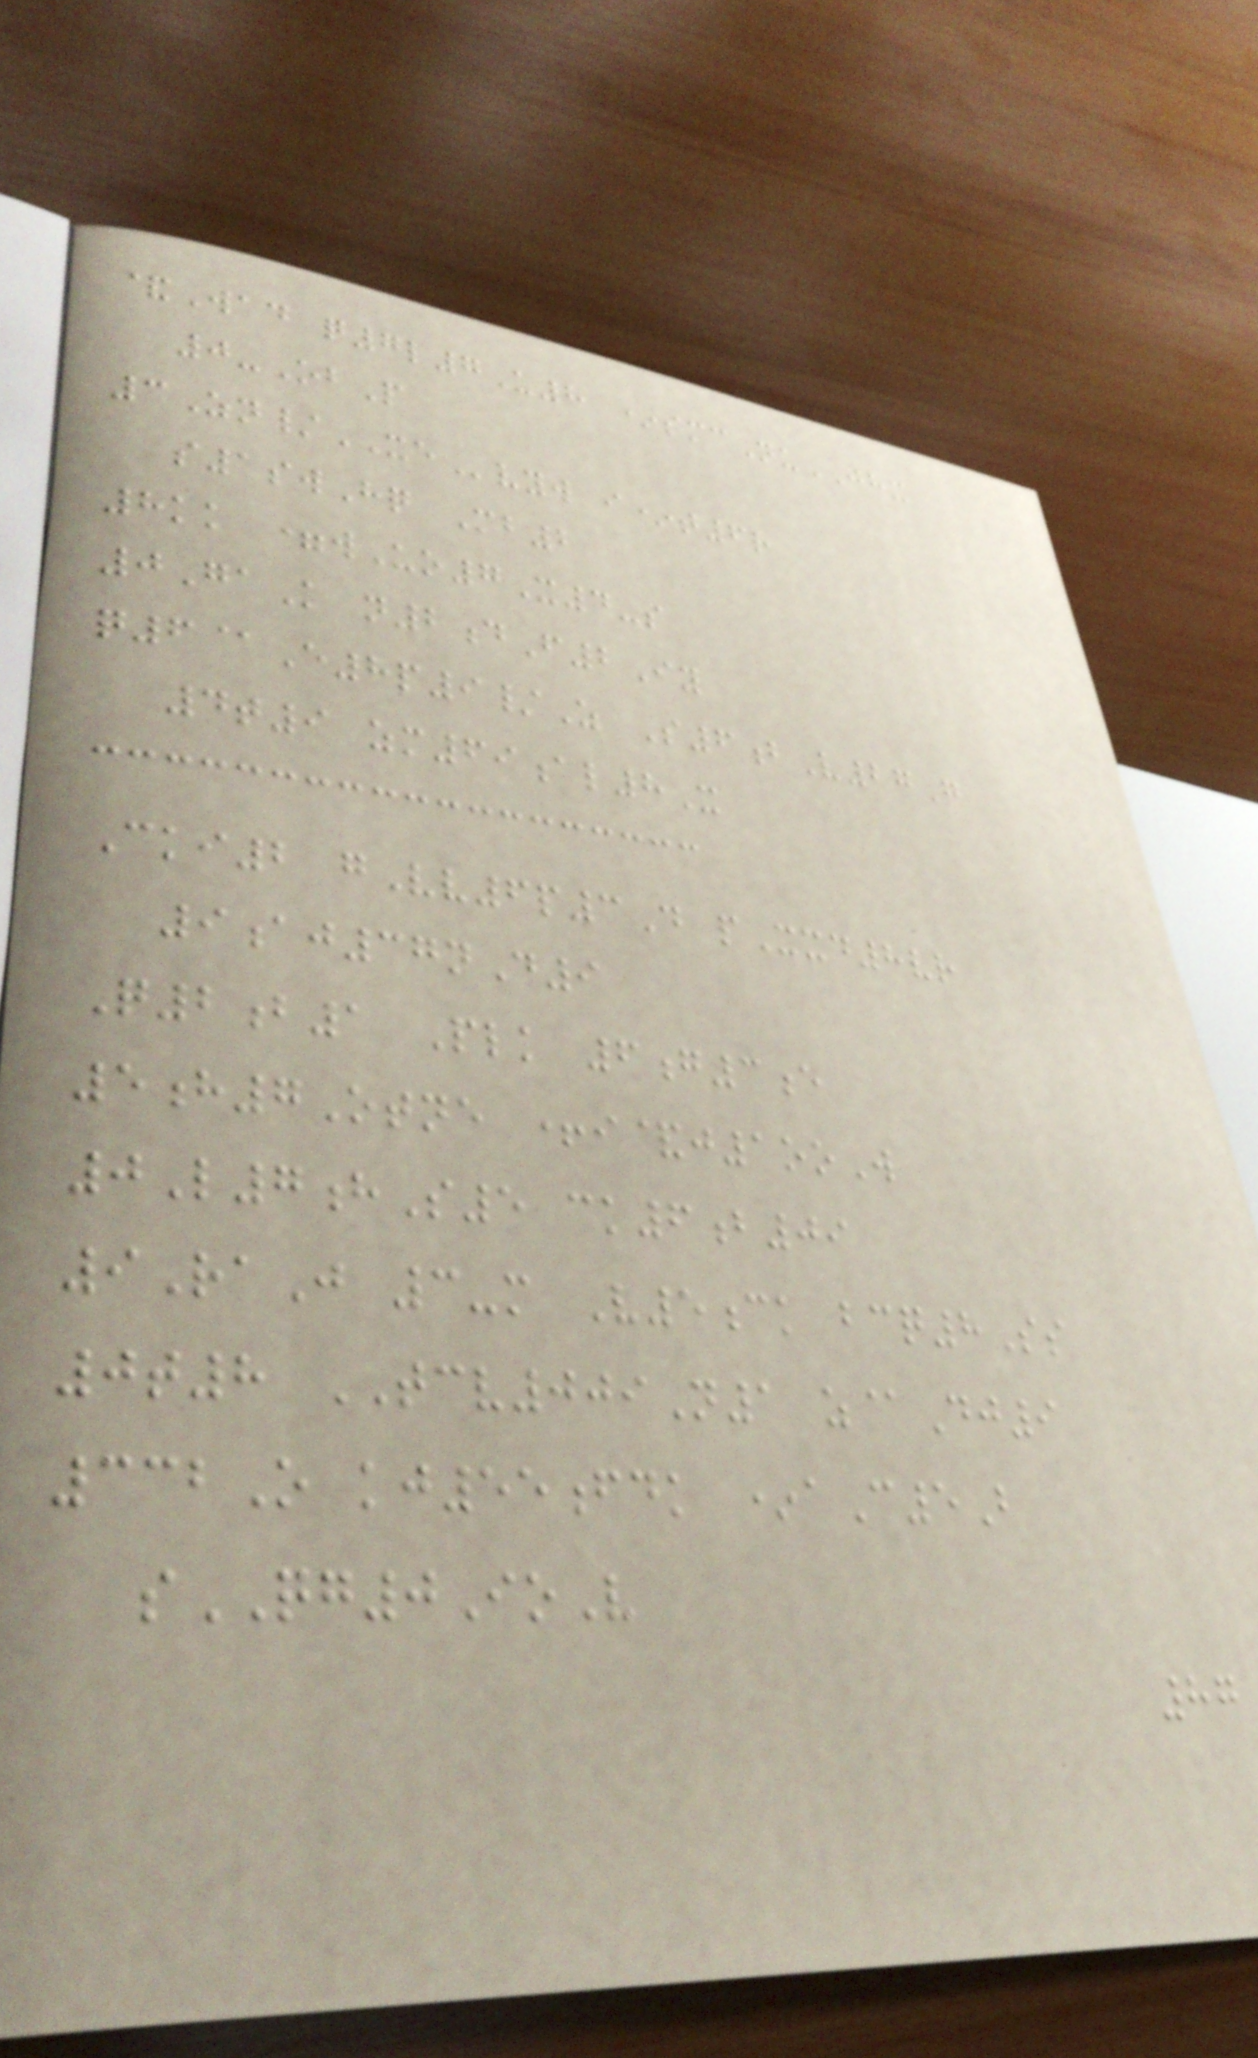&Wad q7l7U8 *smcNuJHX
0-ObP
3Zn/XEvyw i*t6r
s1swHq Mb2
8kk =wUo7X4-s
0GaK n2dF2Iy
q6@E8p9/Z S6bV27G
4t9 zm69al8X
Cki2 gVv6p3D pXxd8vr
9aj37nD9
Q2b1 Plk 6g3e
5h7Otne +i&j1ooW
0L7hS5 ck6b09
9RaJ 3-m V5ck bcq8Ss
0t8 TCV009N1 z@Dj9
332O kj55fdk *aC5B
sQG0IoV
87
